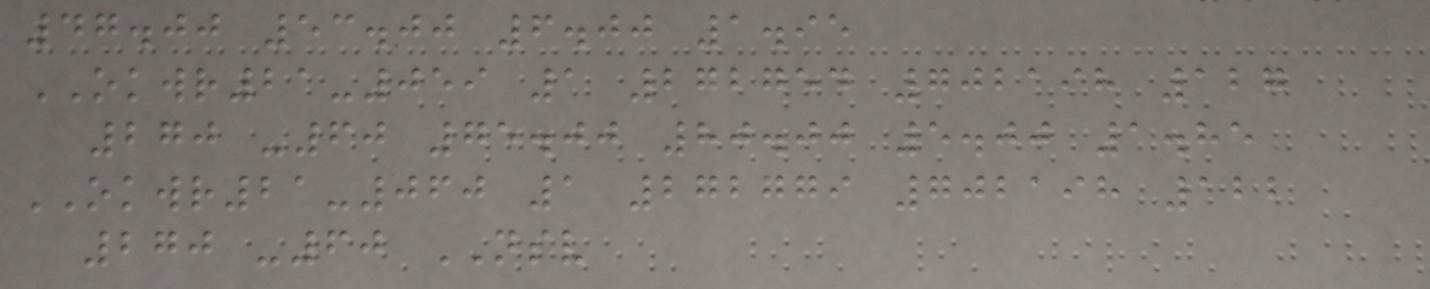47.00 53.00 6.00 1.95
OKWR21-059 1 272754 702198 127
270 -60 75.00 80.00 5.00 1.85
OKWR21-060 1 272779 702198 122
270 -60 NSV
